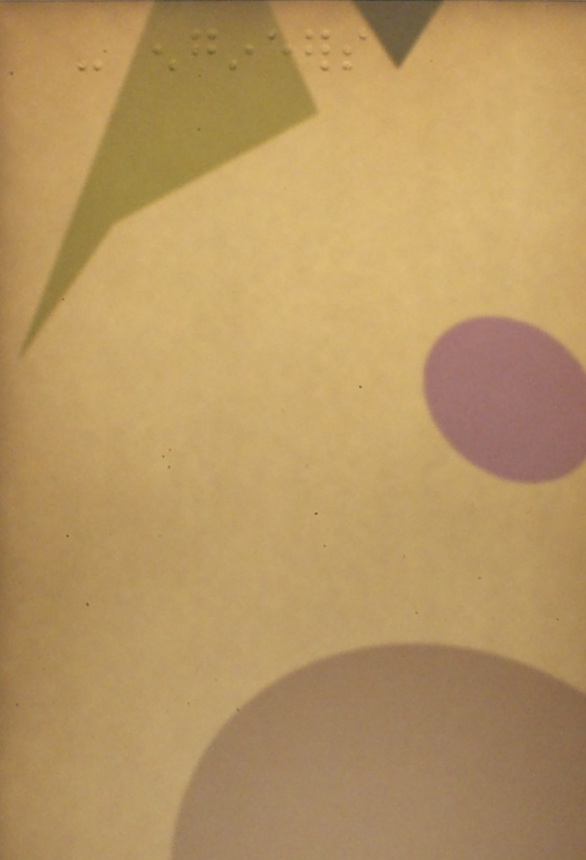- engineers
